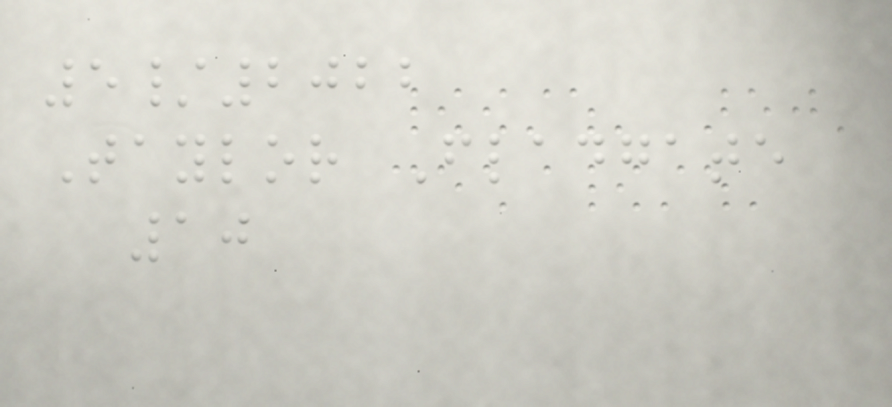5/2022
Taylor Fladgate
10
